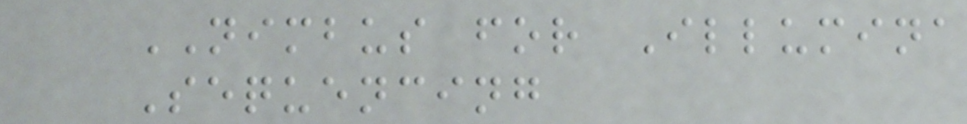NIMBUS for Illumina
Sequencing
